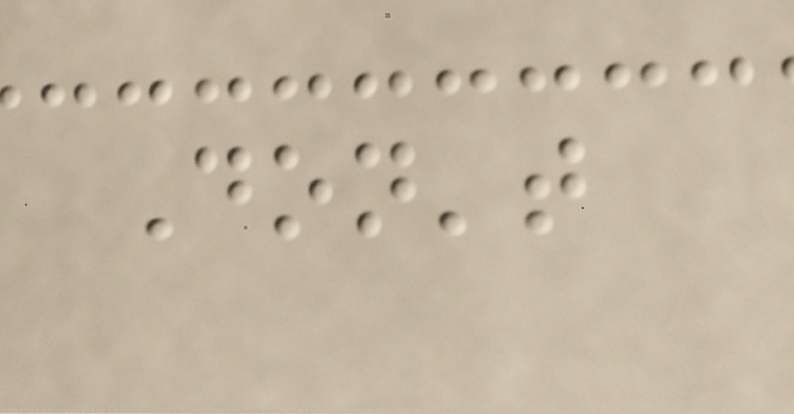Don't
